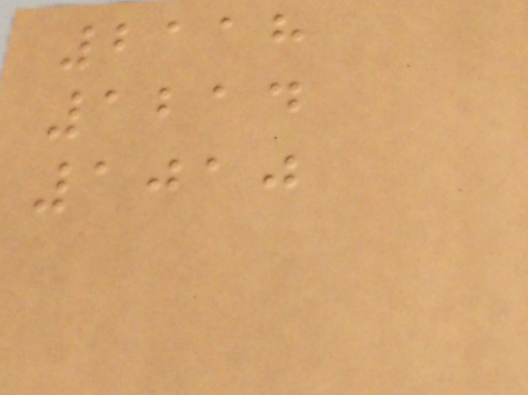2118
1214
1010
